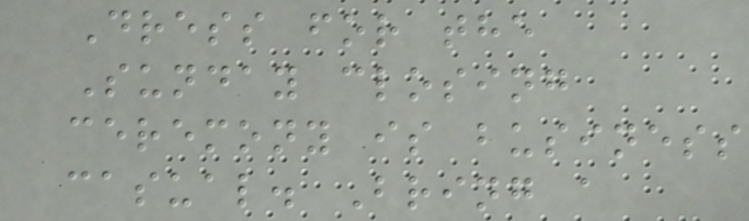Dress for the
Sunday closing
ceremony is business
casual. Bring a
